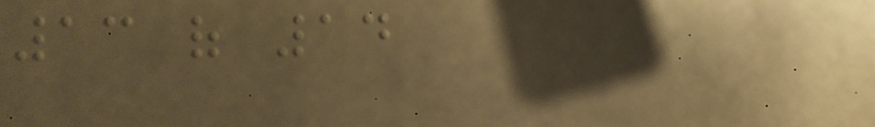13 of 14
